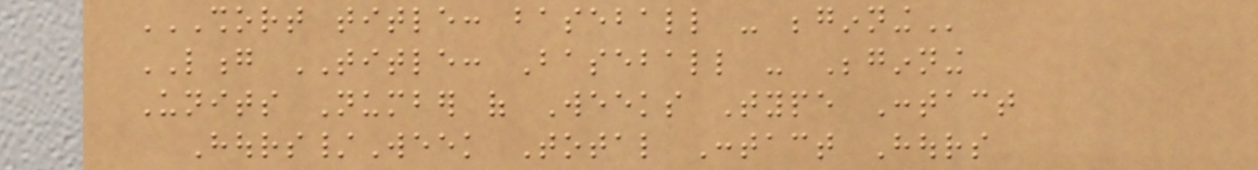SHORT TITLE: BASEBALL - BEGINNING
LONG TITLE: Baseball - Beginning
Units Number of Weeks Type Contact
Hours/Week Total Contact Hours
